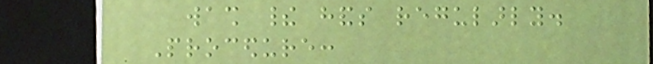wash their hands regularly.
Procedure:
